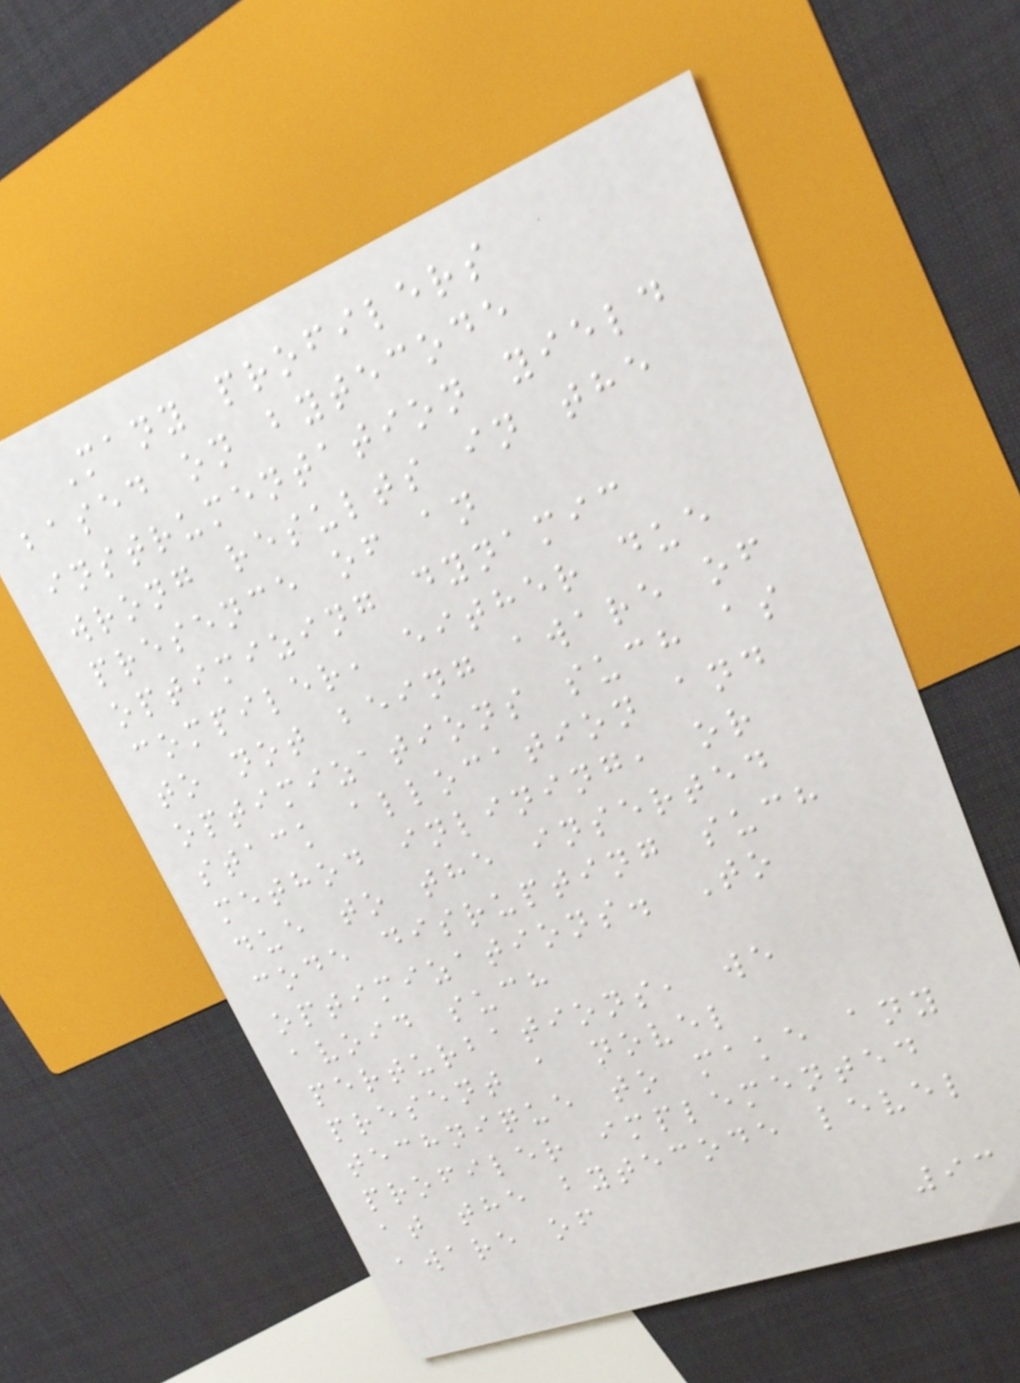Many profilers
based on bytecode
instrumentation yield
wrong results in the
presence of an
optimizing dynamic
compiler, either due
to not being aware of
optimizations such as
stack allocation and
method inlining, or
due to the inserted
code disrupting such
optimizations. To
avoid such
perturbations, we
present a novel
technique to make any
profiler implemented
at the bytecode level
aware of
93
